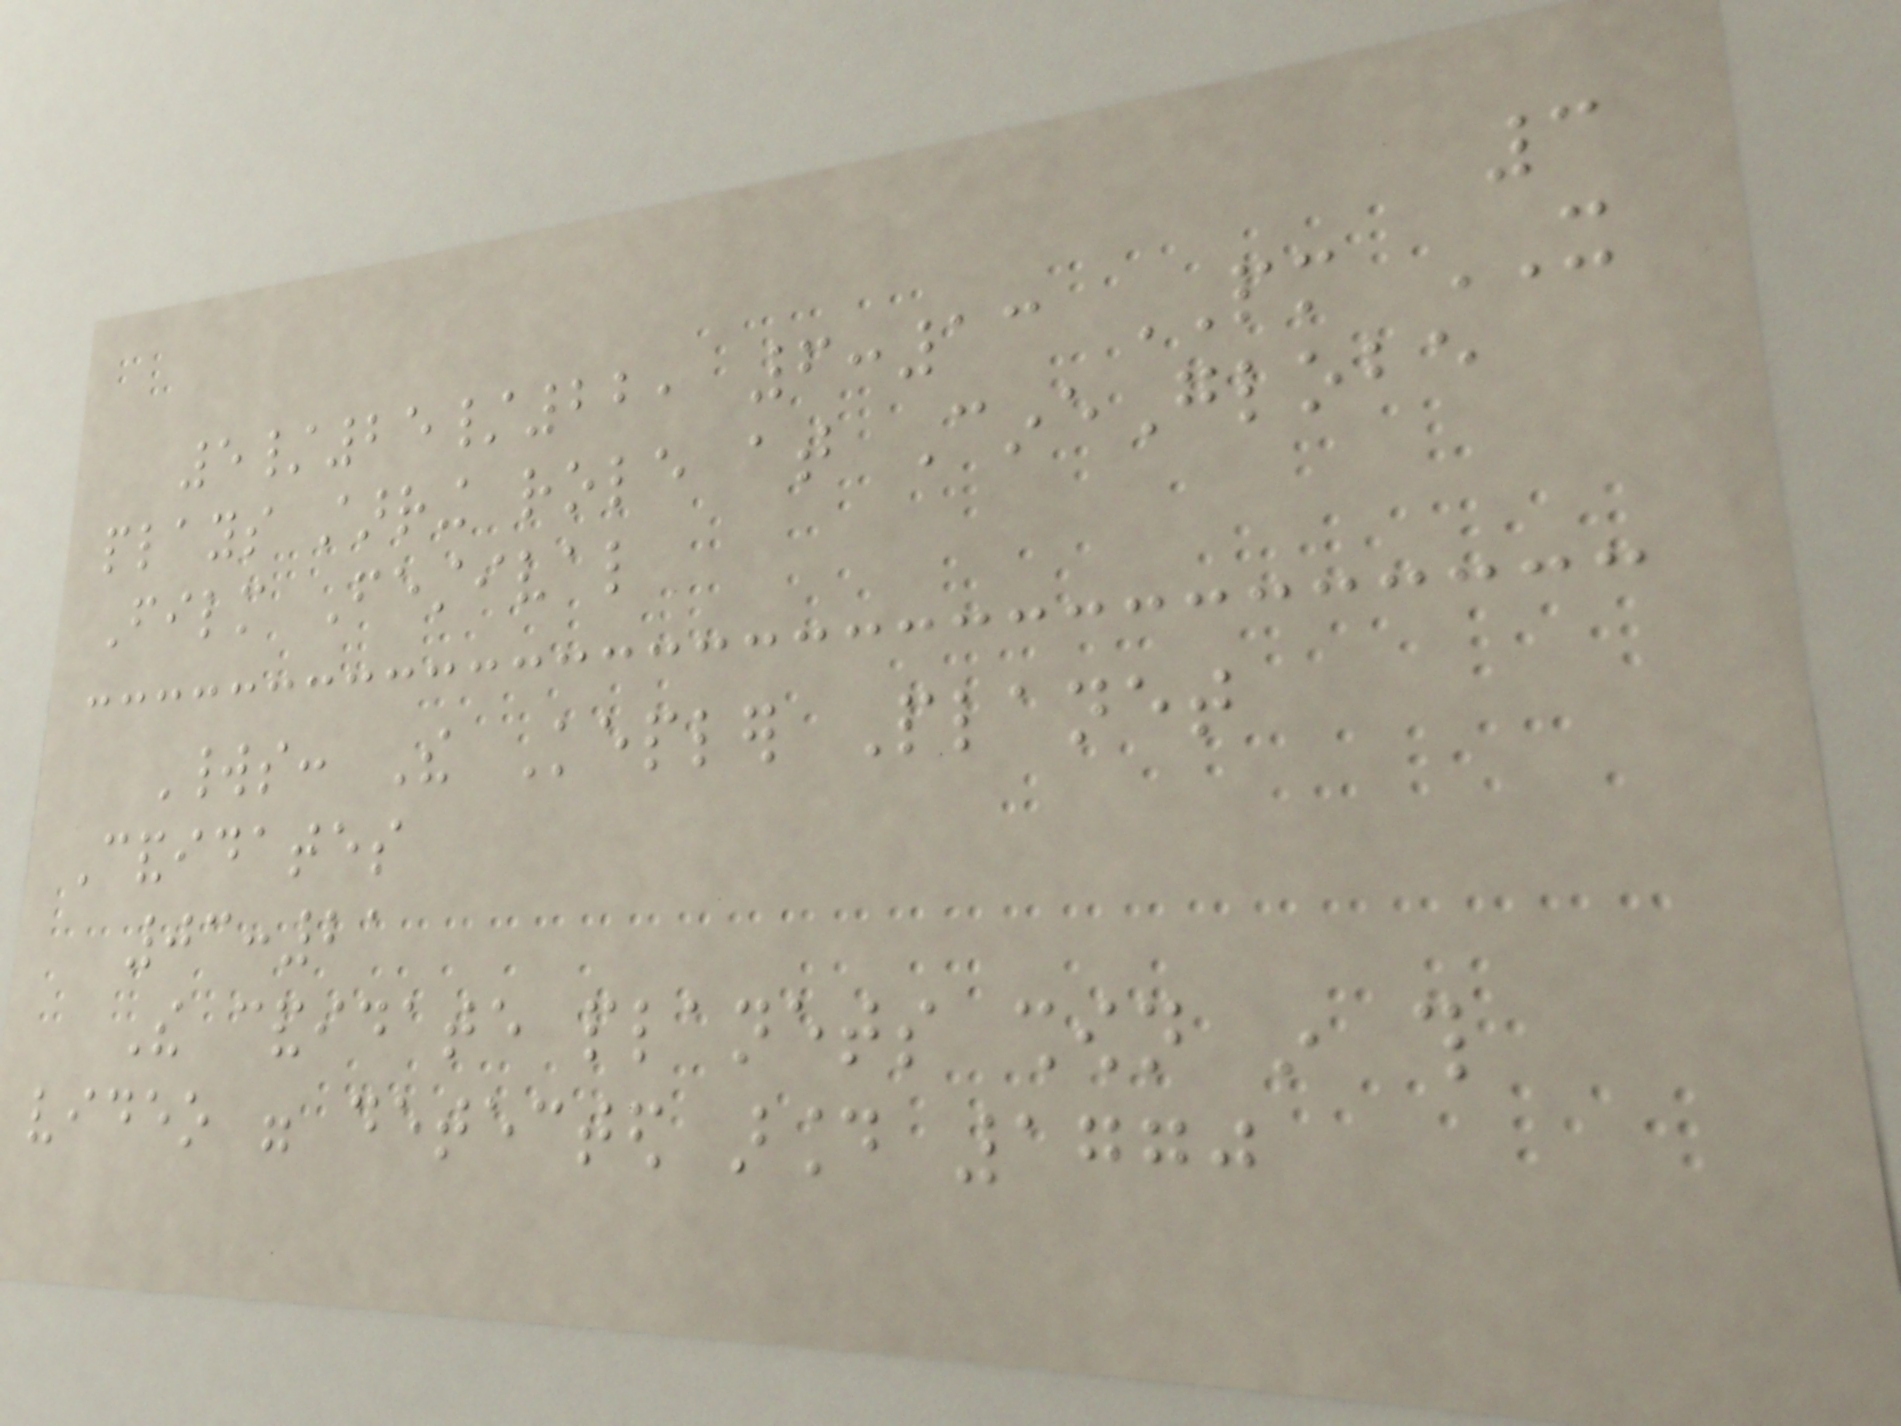3
5/25/22, 6:13 PM IT
plays starring role at CineGlobe
Film Festival
Worlds: The Kepler Planet
Candidates
03:21
The candidate planets shown in this
video were detected around 1770
